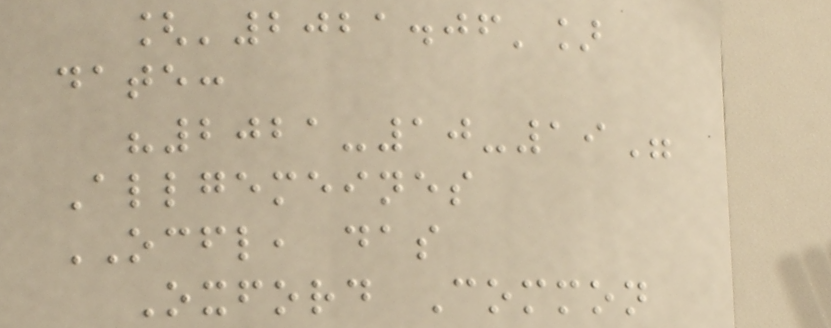['2021.06']
date:
"2021-10-19"
Allgemeines
OCFL, das
Oxford Common
